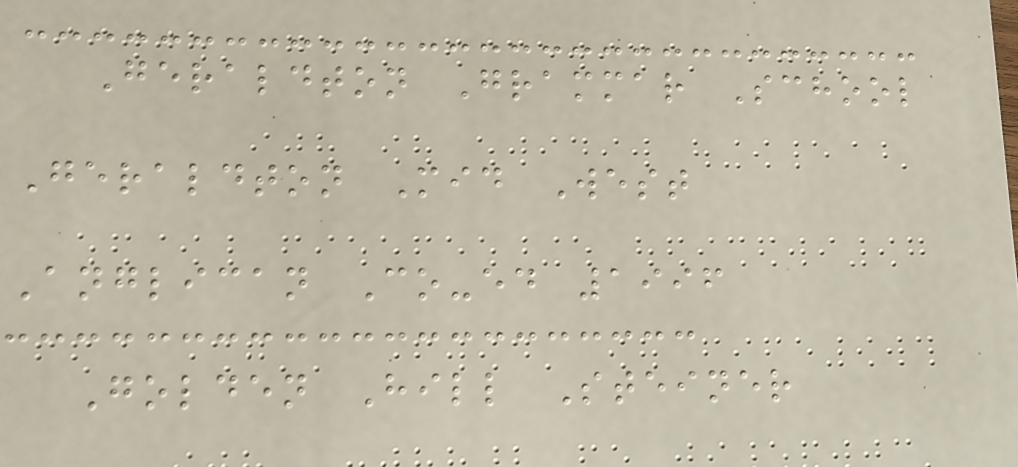Geraldton Grammar School
Geraldton Mid West
Anglican Co-ed 1996
Golden Hill Steiner
